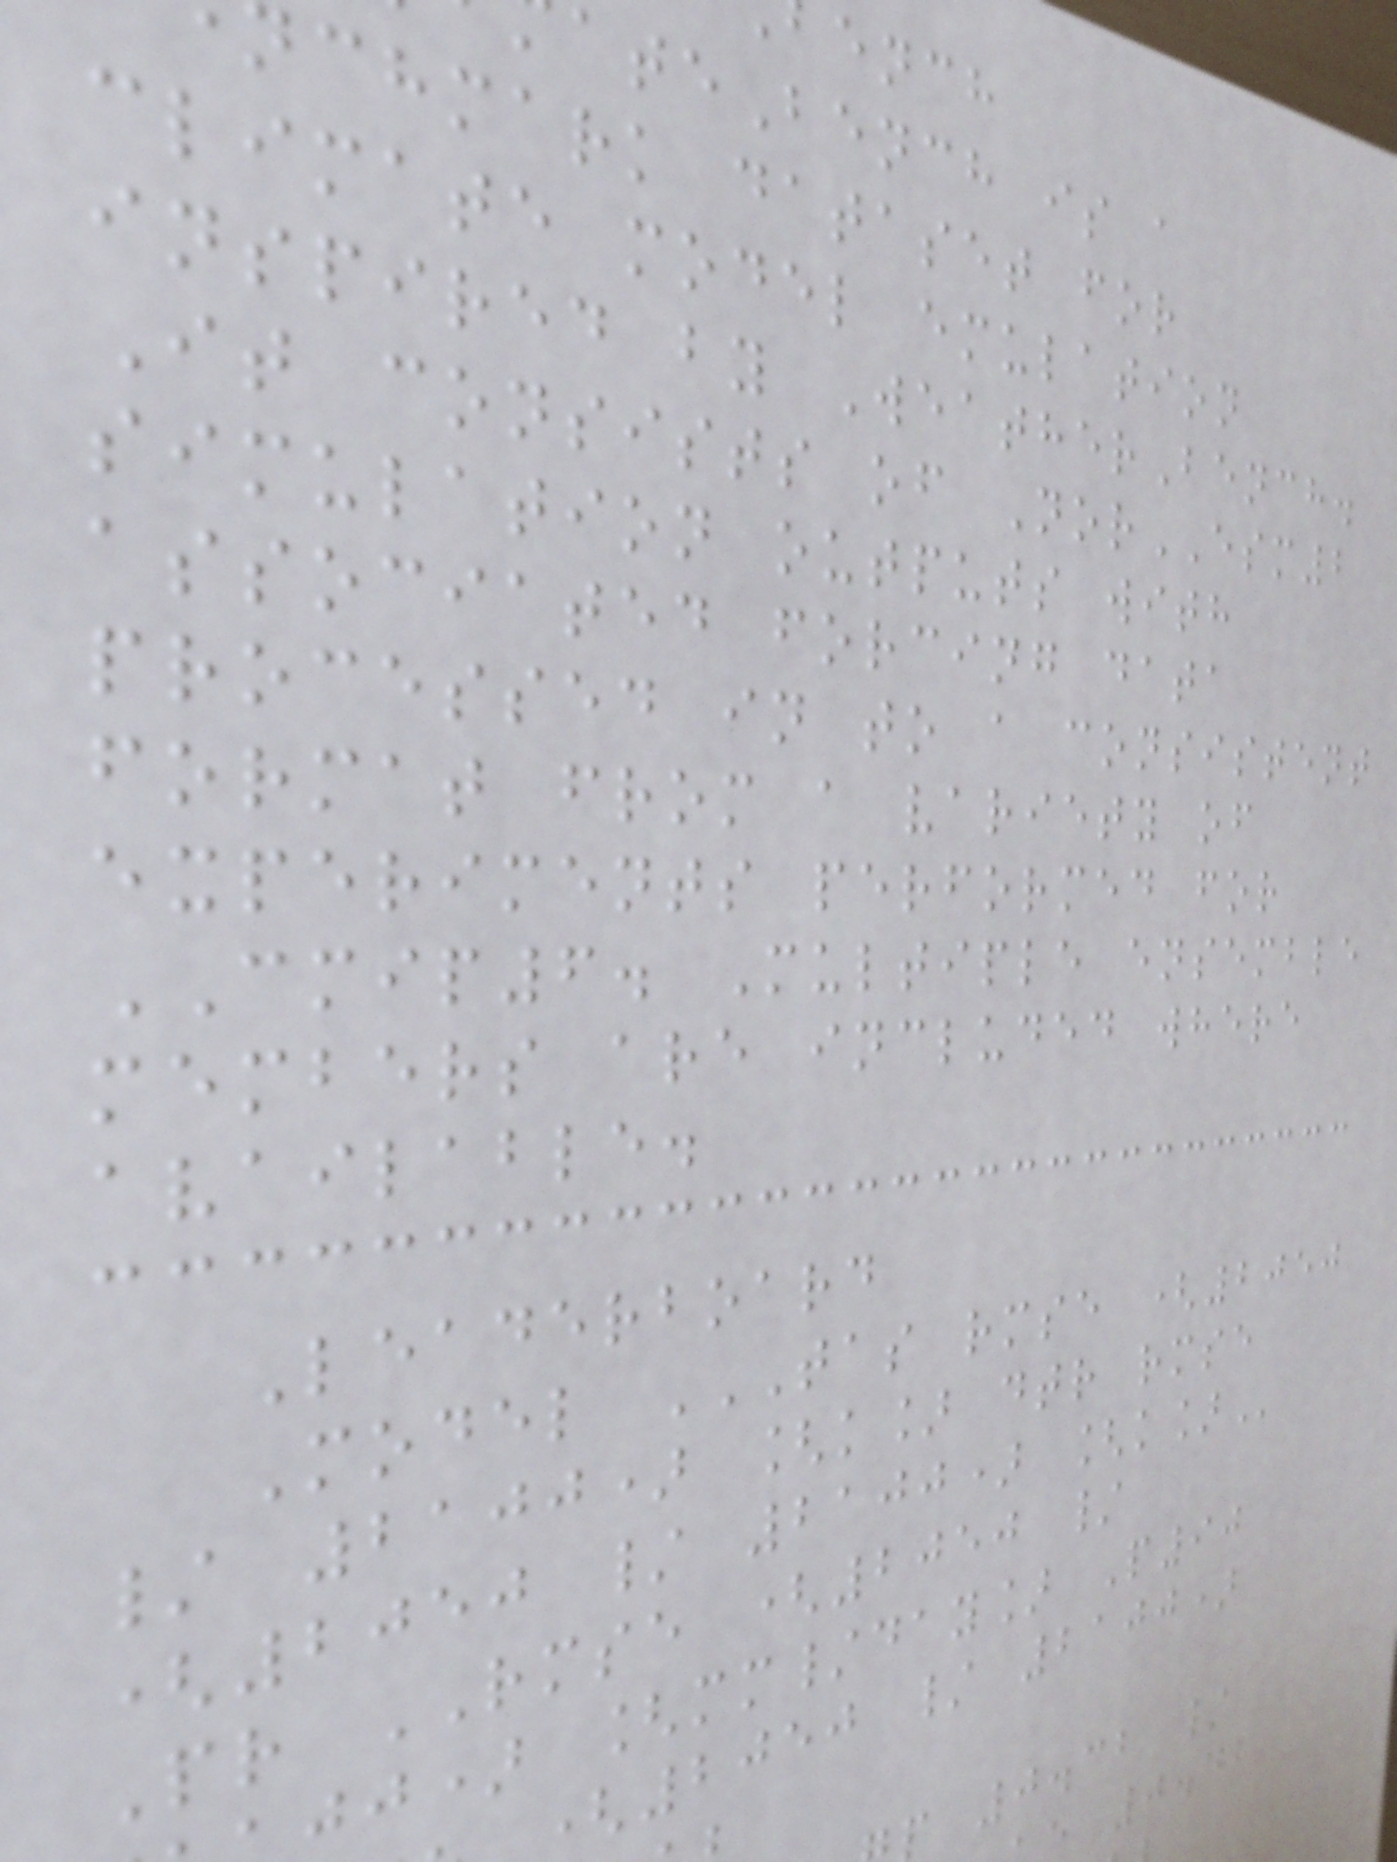ench
ateBench is a
chmark dataset for
climate model emulation
inspired by WeatherBench.
It consists of NorESM2
simulation outputs with
associated forcing data
processed in to a consistent
format from a variety of
experiments performed for
CMIP6. Multiple ensemble
members are included where
available.
Leaderboard
Model TAS RMSE (2050
/ 2100) [k] dtr rmse
(2050 / 2100)
Pr RMSE (2050 /
jj) [mm/day] P90
(2050 / 2100)
p 0.32 /
